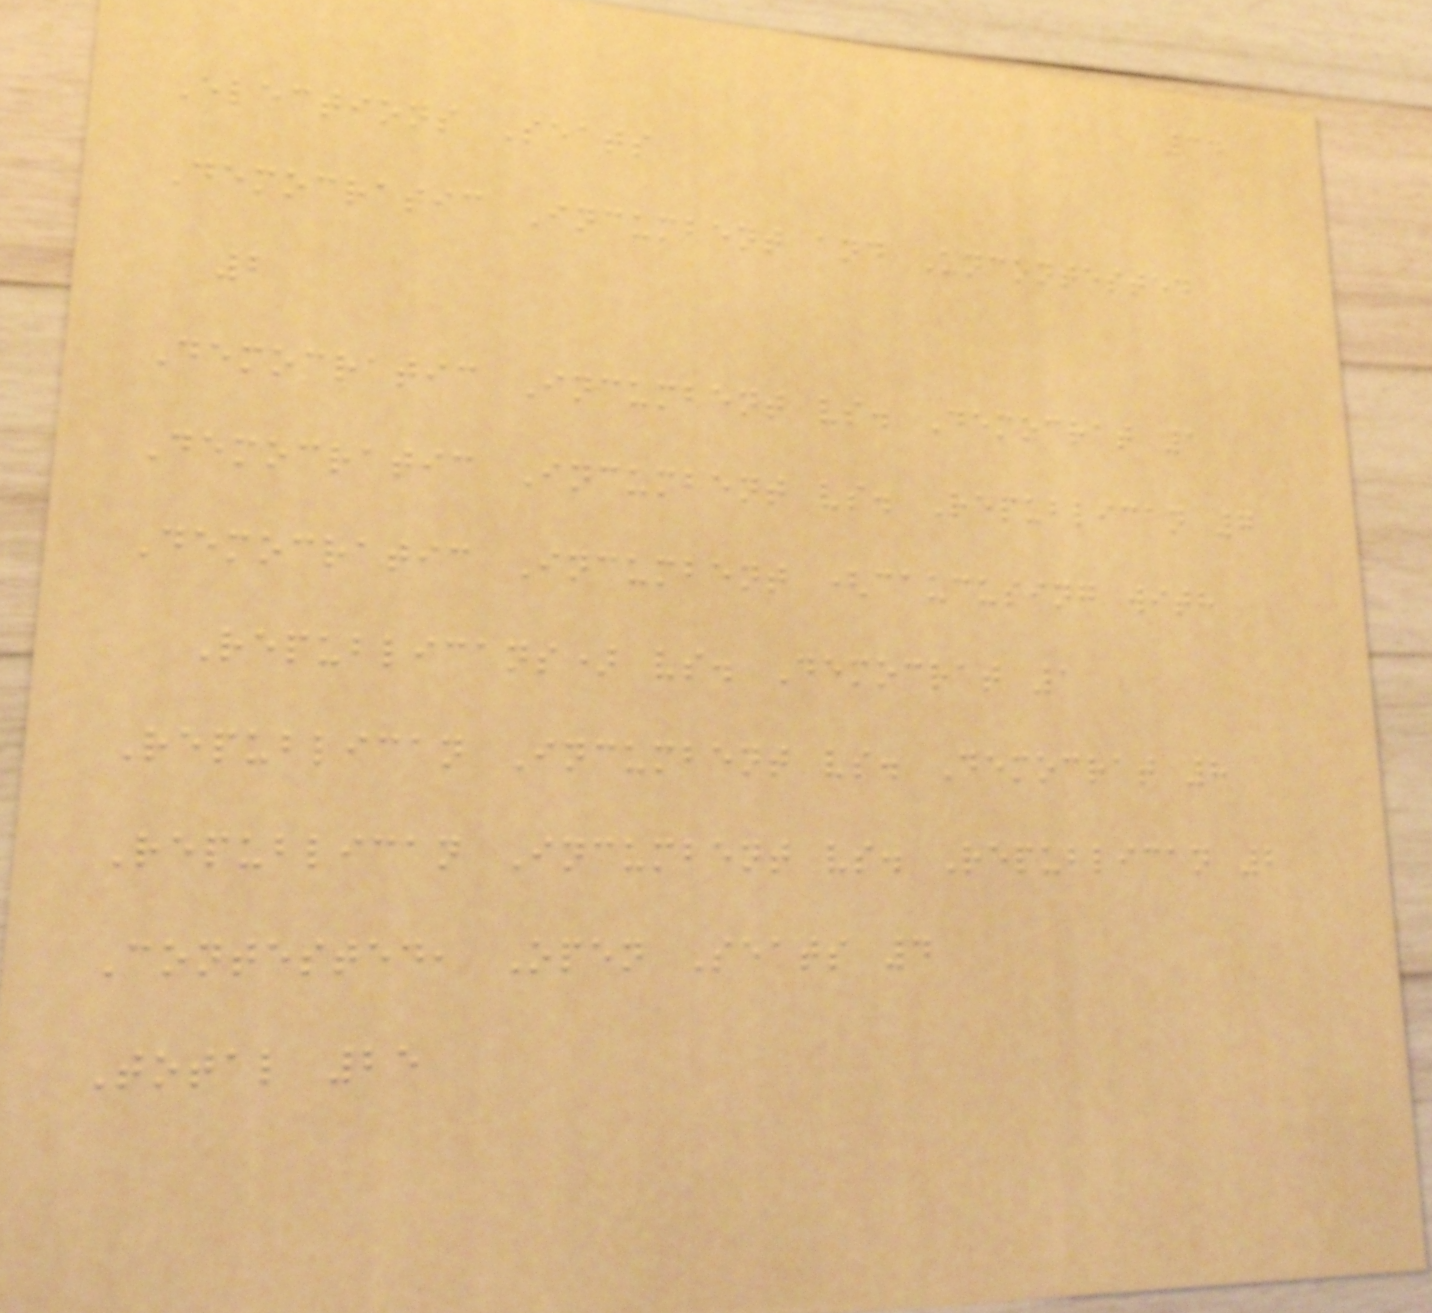34
Elections Seats
Democratic Incumbent and Uncontested
2
Democratic Incumbent vs. Democrat 1
Democratic Incumbent vs. Republican 7
Democratic Incumbent (caucusing with
Republicans) vs. Democrat 1
Republican Incumbent vs. Democrat 8
Republican Incumbent vs. Republican 2
Contested, Open Seats 4
Total 25
